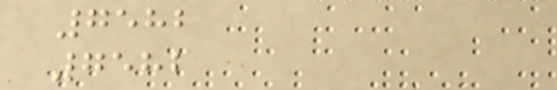7582
7582
